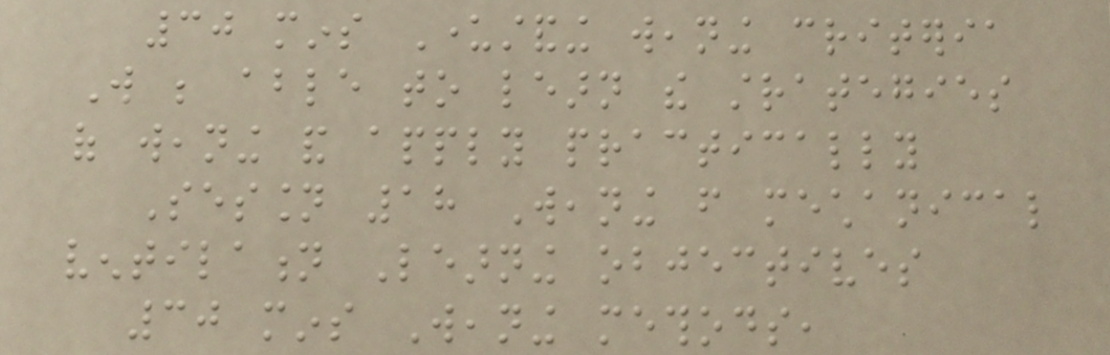30 mins Understanding weaning criteria
Will be able to learn the strategies
of weaning and apply practically
Session 18 Weaning from mechanical
ventilation Learning objectives
30 mins Weaning methods,
